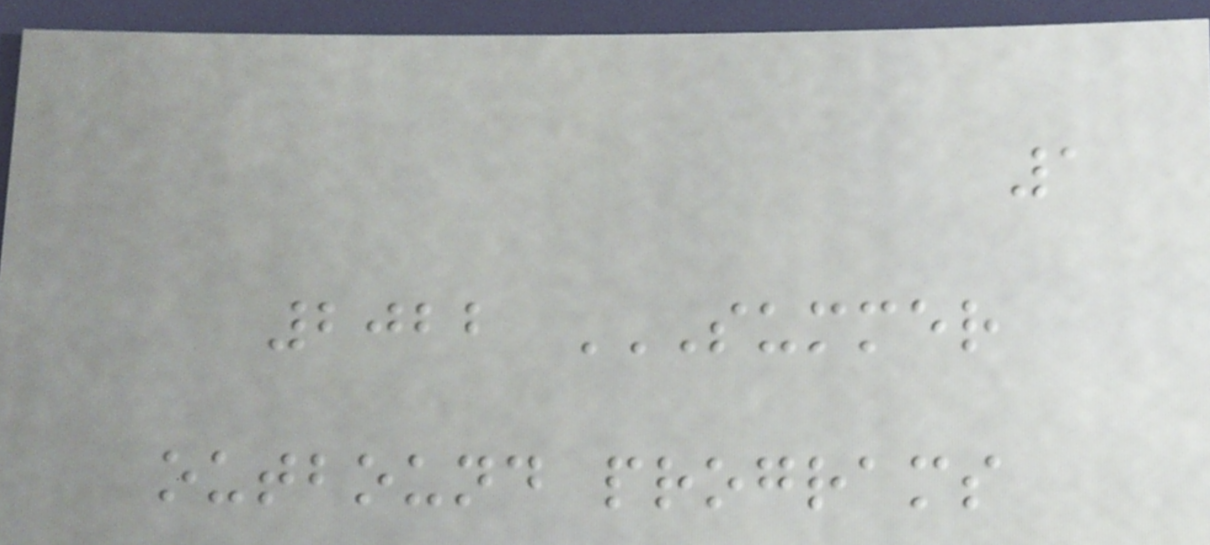1
2022 SUMMER
OUTBOUND PROGRAMS
